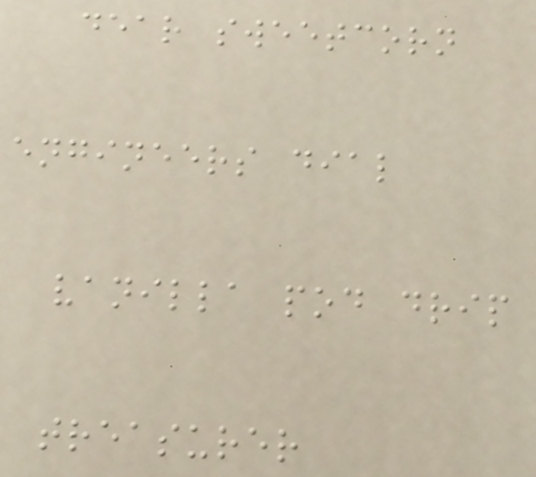dear sweetcorn
engineers dial
vanilla pod drip
treasurer
